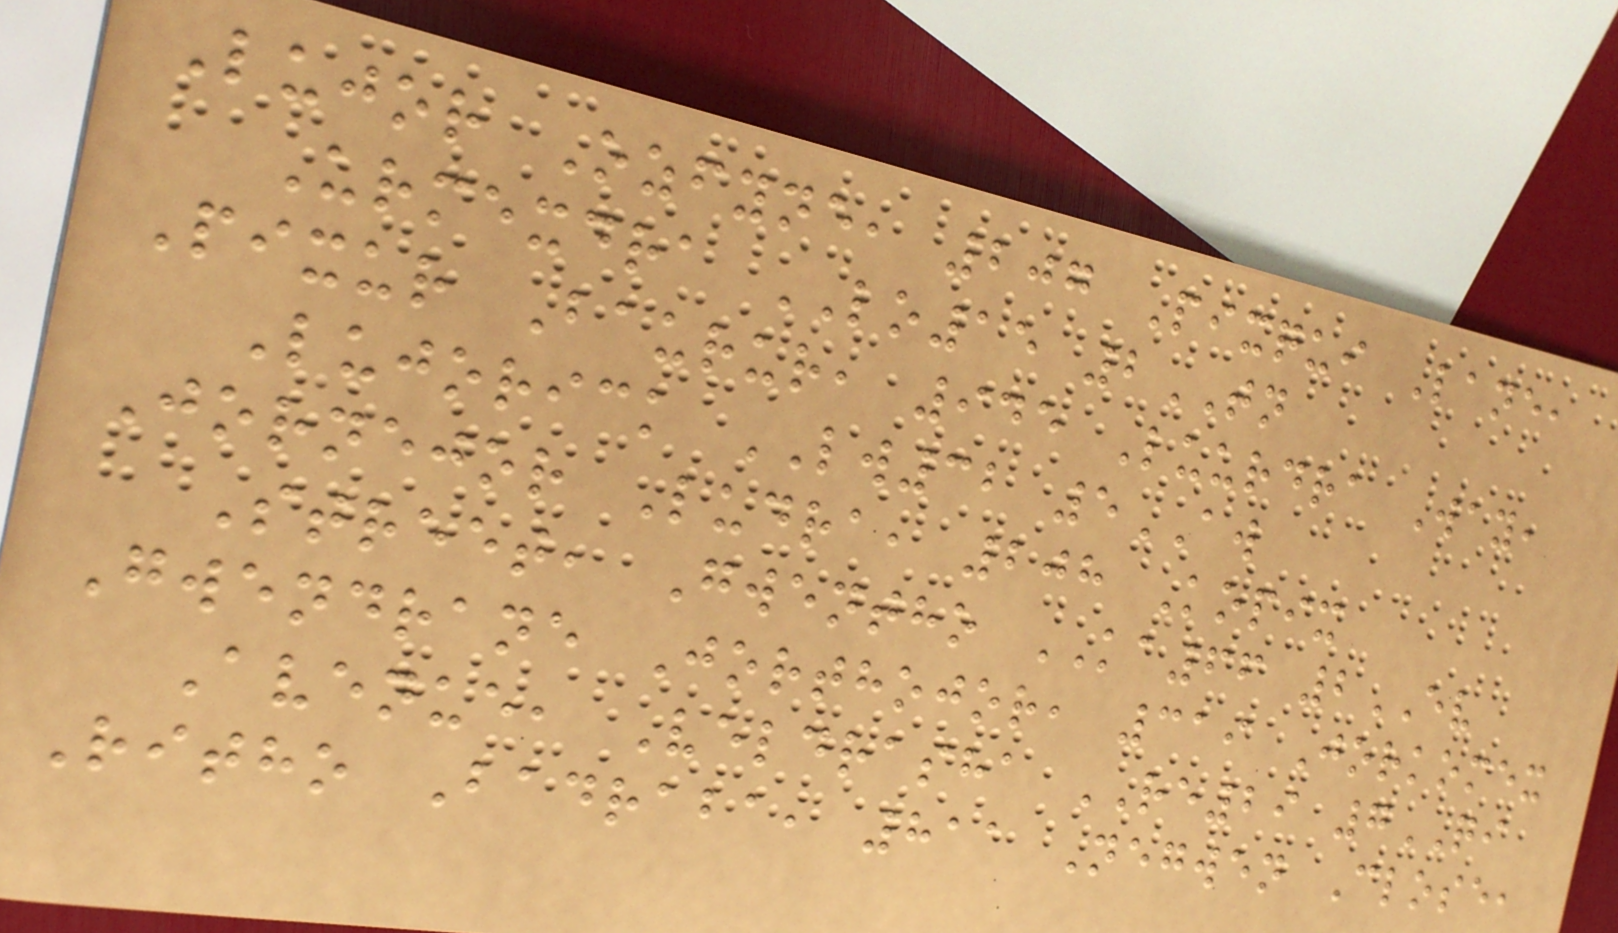Lujor Ozfyne, 207 Pixqui Lane,
Urmexdra LO15 2TN
Pixur Baurur, 945 Luurdra Way,
Lujorick LW32 5AW
Jornejor Ludra, 208 Kopix
Street, Gwentho KA66 2EV
Gwendrane Jorthojor, 319 Jorkomex
Avenue, Veldrasha RE29 7QI
Ritho Badraba, 811 Negwen Close,
